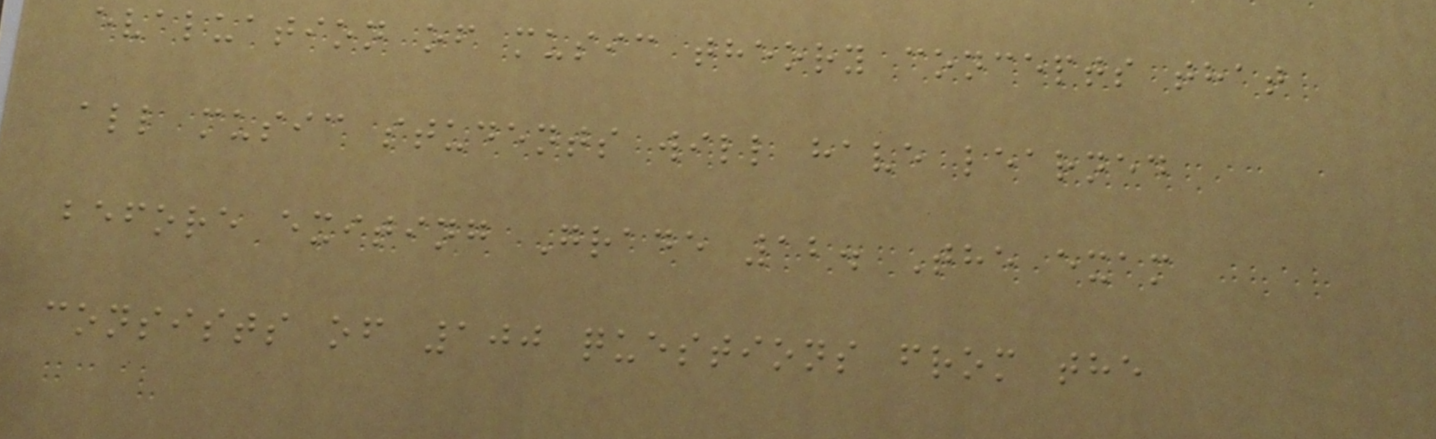evaluation of music theory concepts that
all music students will have learned
before exiting Grade 12. The exam
consists of 100 questions from the
